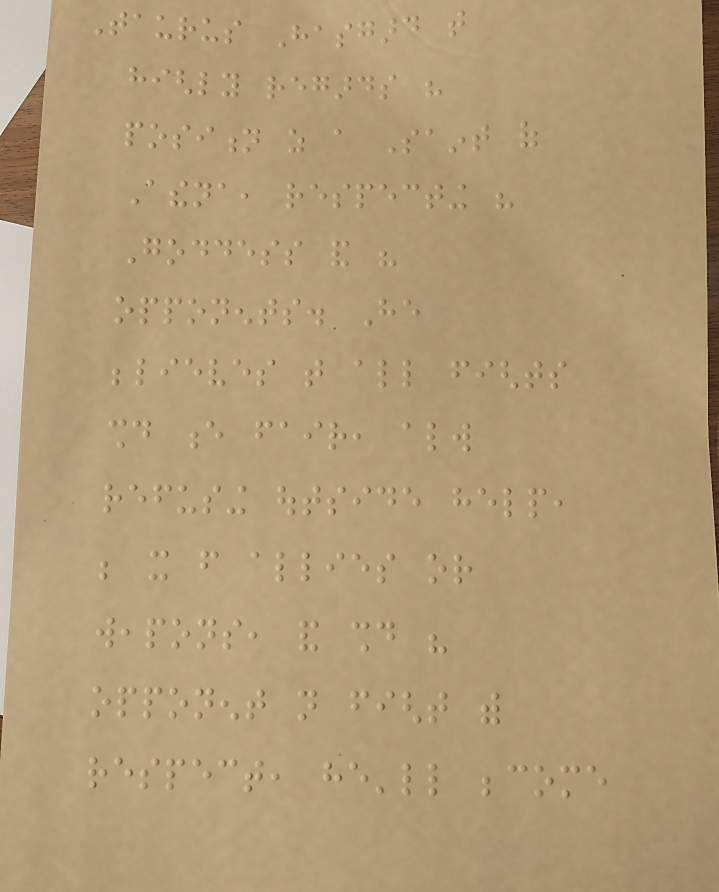Taurus Hasgard that
highly regards his
position as a Saint of
Athena, respecting his
Goddess and his
opponents. He
believes that all fights
should e fair, always
refusing outside help,
be it from allies or
weapons, and should his
opponent not fight with
respect, he'll become
